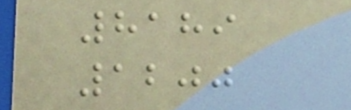8189
1200
